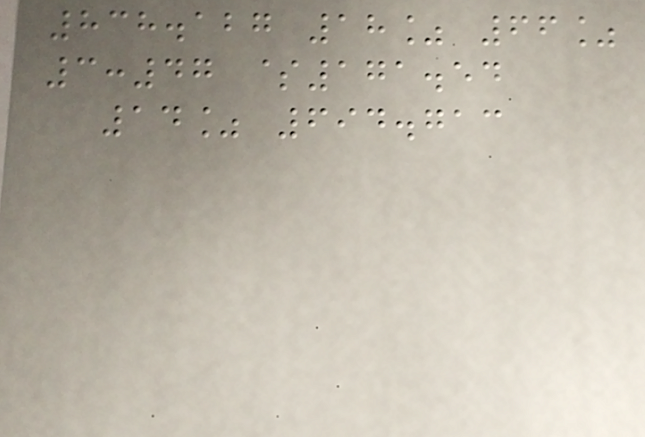838.127 18% 66%
3:47 $171.54
14% 694.713
